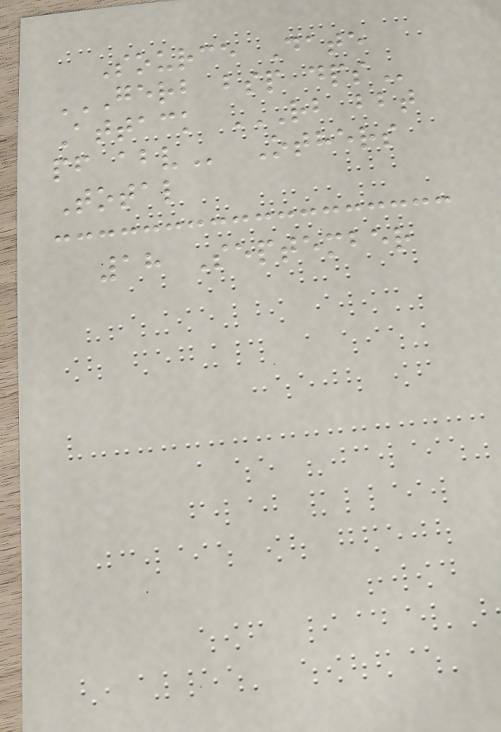Source Date
GERB BSP DPS
Attack RB BBT
PF ABV Others
Total
18 September
